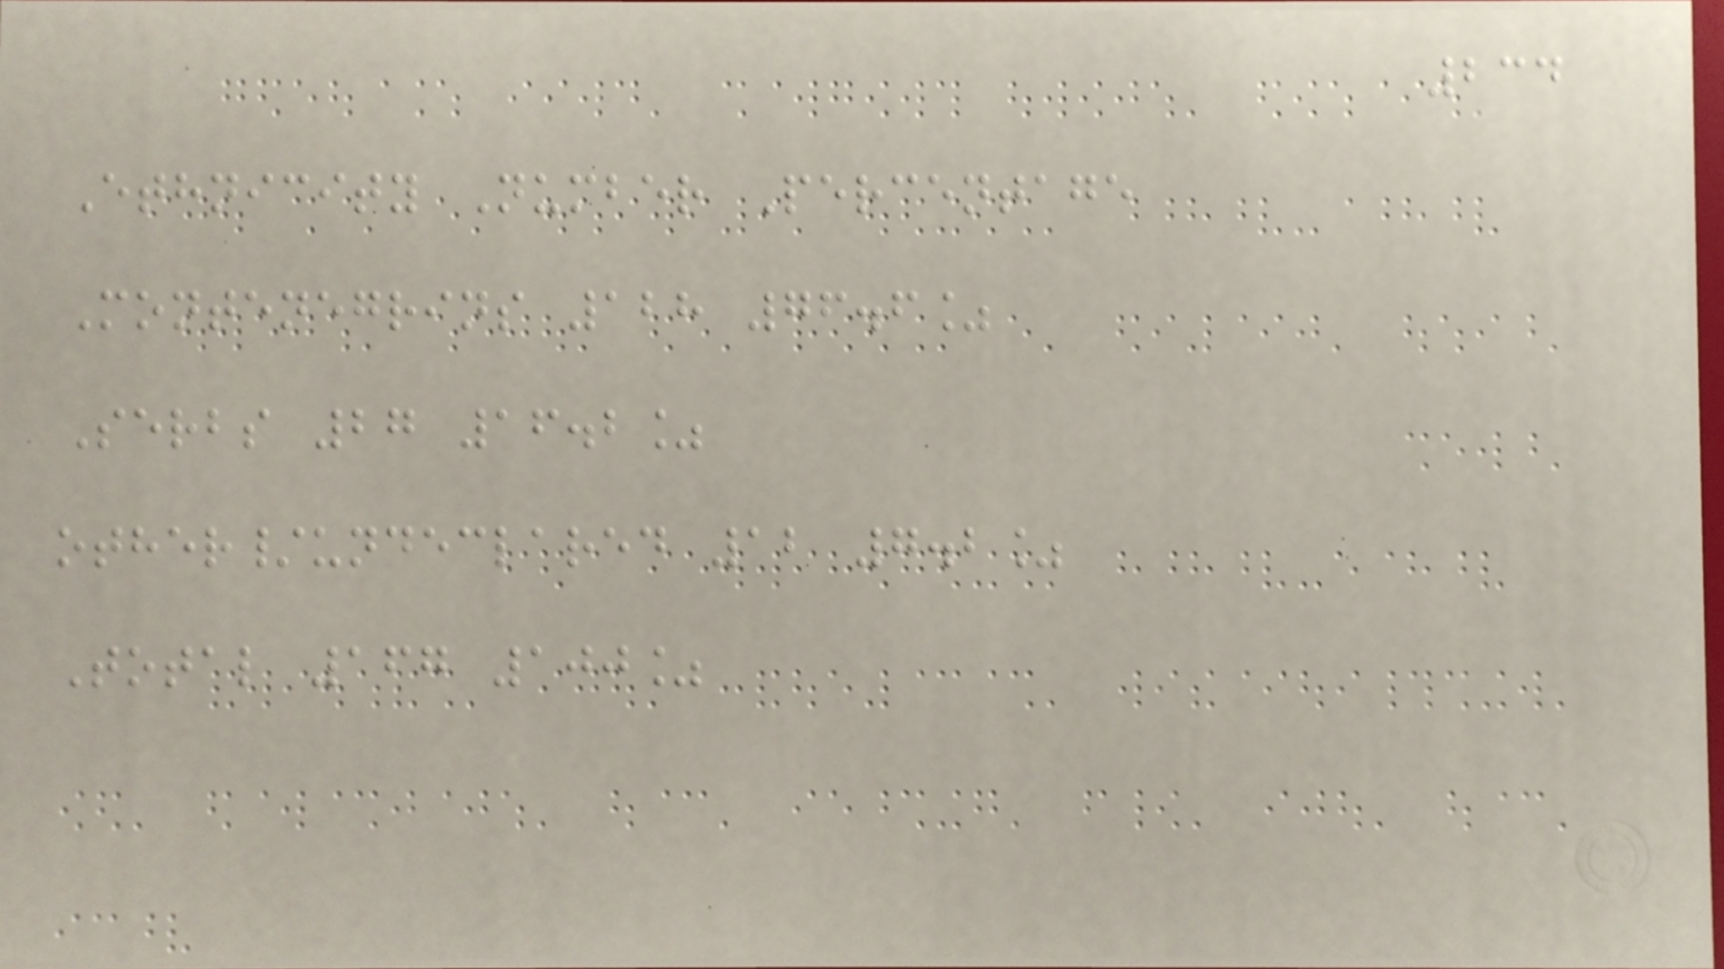234
Ethnicity Number Percentage
Montenegrins 128 76.6%
Serbs 27 16.2%
other/undeclared 12 7.2%
Total 167 100%
